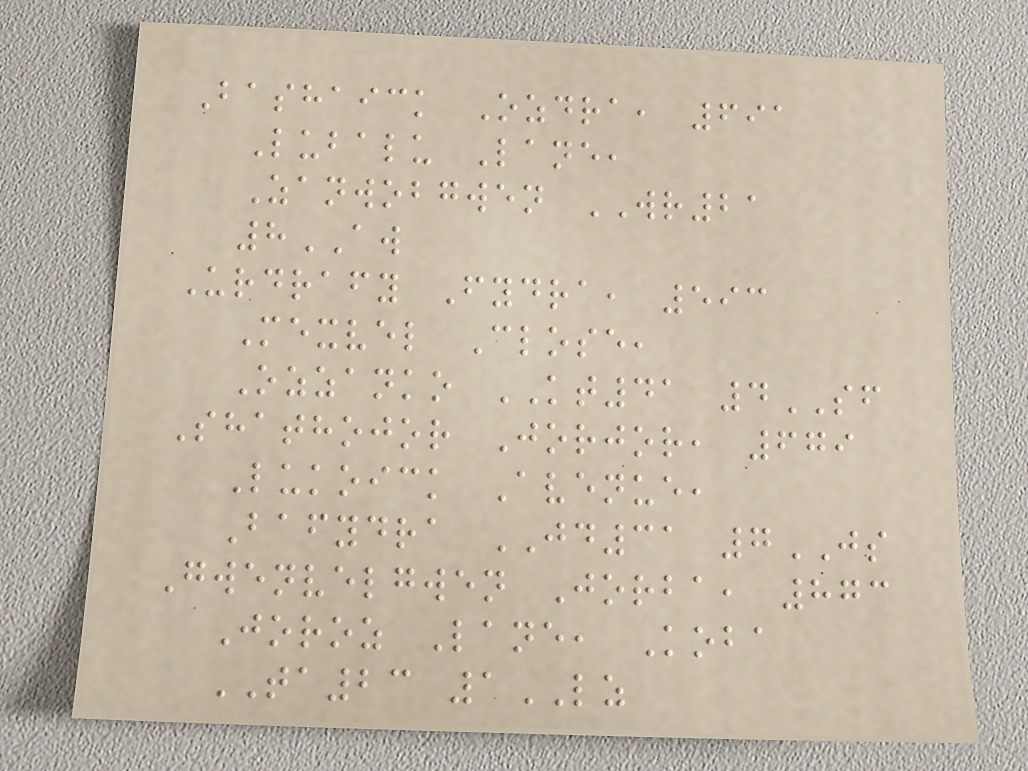Bashaick Ozdra, 691
Lubalu Lane,
Zanwobgwen WR21
8AW
Urdrafy Fydra, 593
Mexvel Close,
Ozzanko KT41 4SF
Shathojor Jorjor, 679
Lukoick Avenue,
Bafydra JD31 7JS
Gwenvelgwen Jorba, 873
Joroz Lane, Koba
TA23 1LZ
